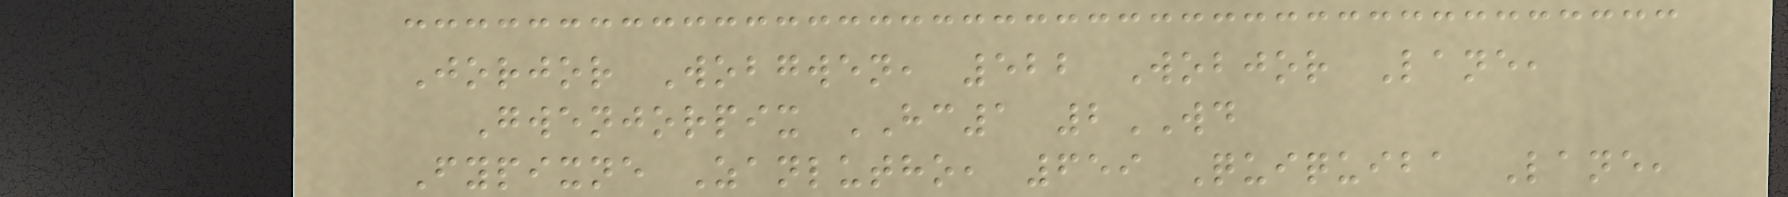Jorjor Wobgwen, 522 Wobjor Lane,
Gwenjorpix HC1 2WD
Fypixne Zanlutho, 659 Quiquiba Lane,
